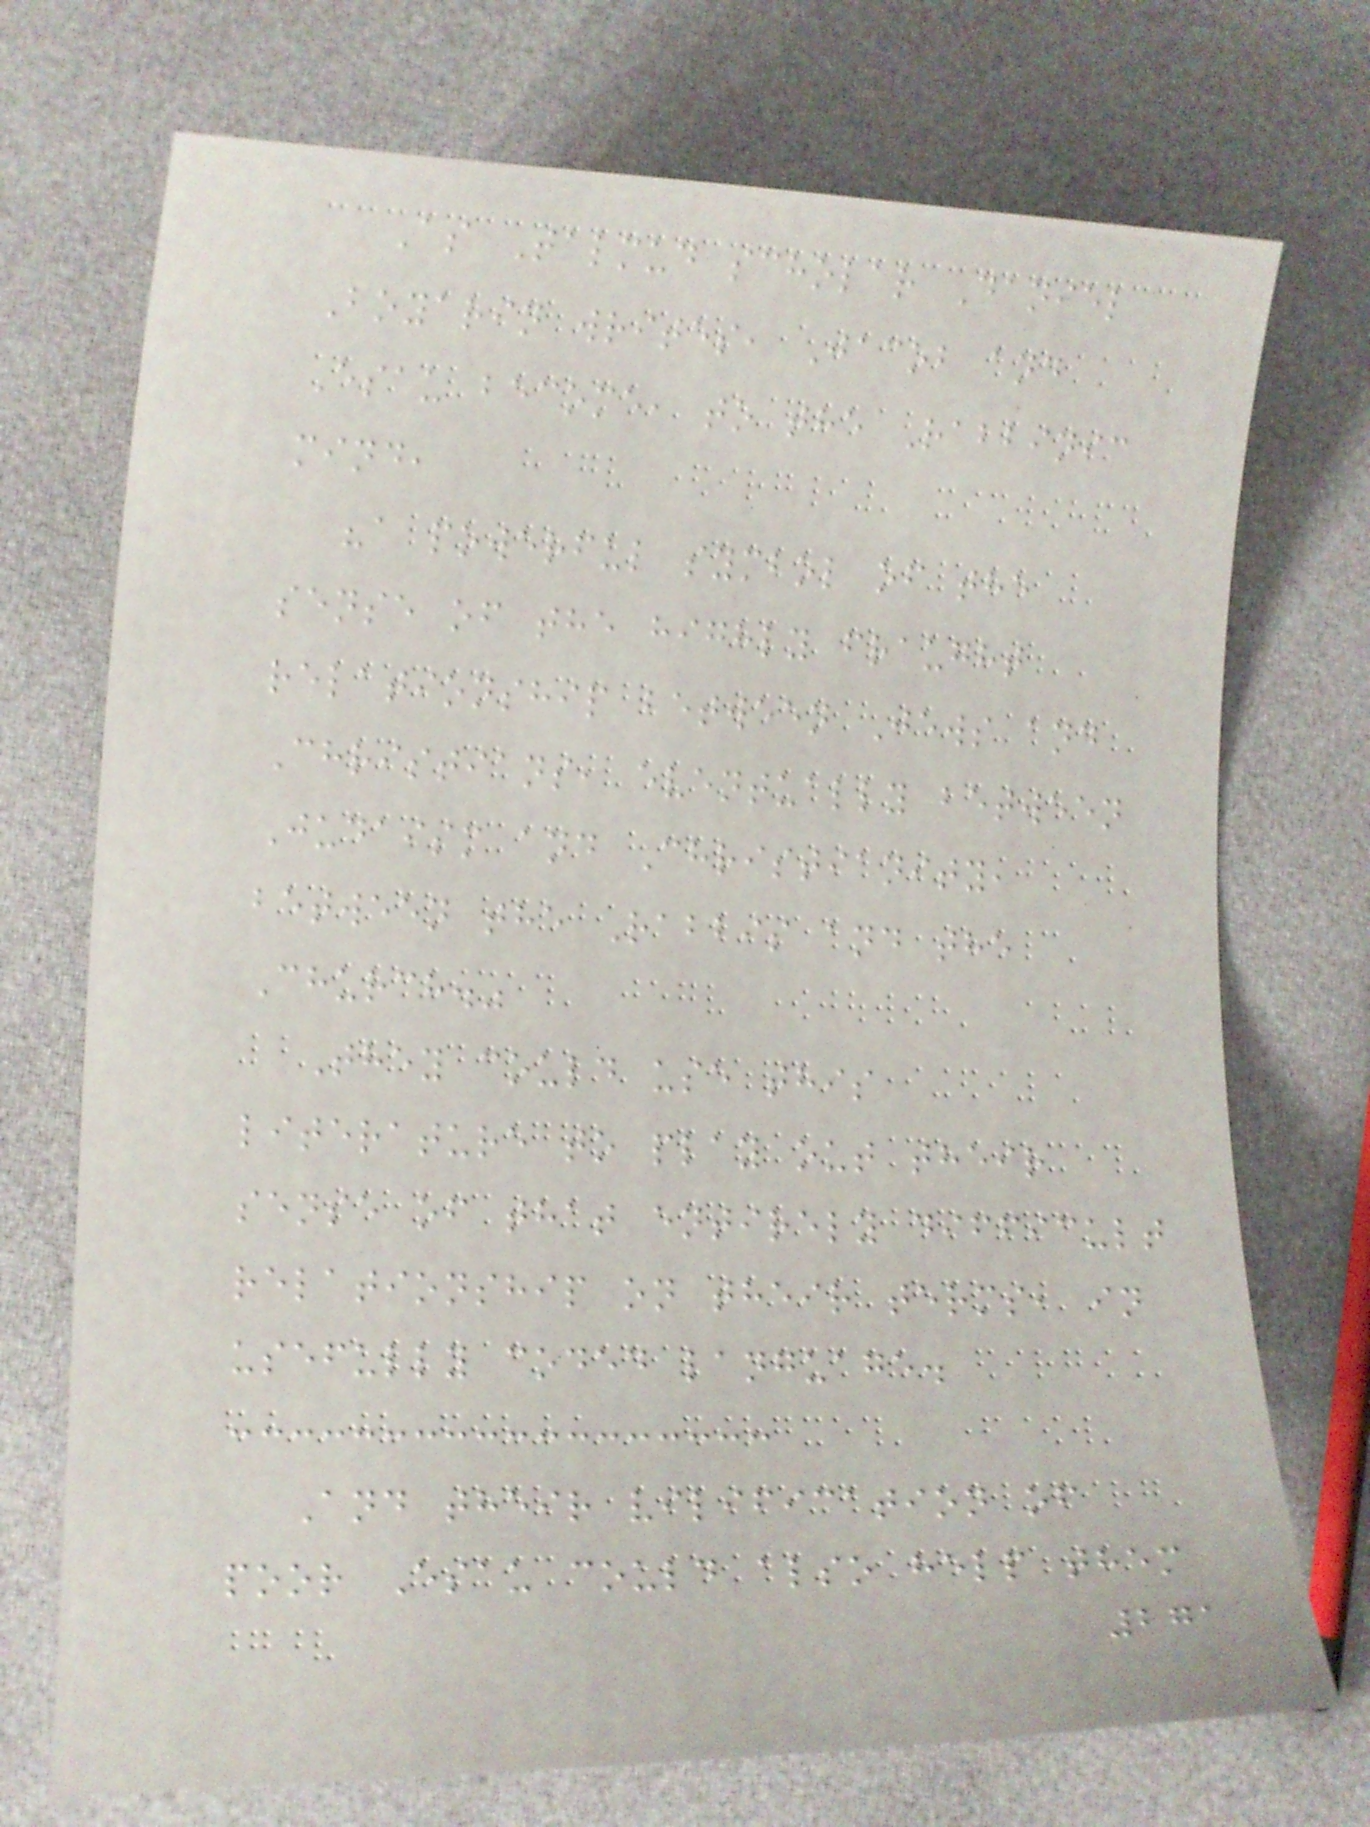As Talmud scholar Daniel
Boyarin writes, Jacob and
Esau become, to the Rabbinic
mind,
"a powerful symbol of the
sense of the highly fraught
relationship between Jews and
Christians, eventually between
Judaism and Christianity,
between the Rabbis and the
Church."
They could use this
literature to play out their
sense of that entirely difficult
relationship on their terms, in
usefully coded language.
And their vilification of
poor Esau could also help them
271
